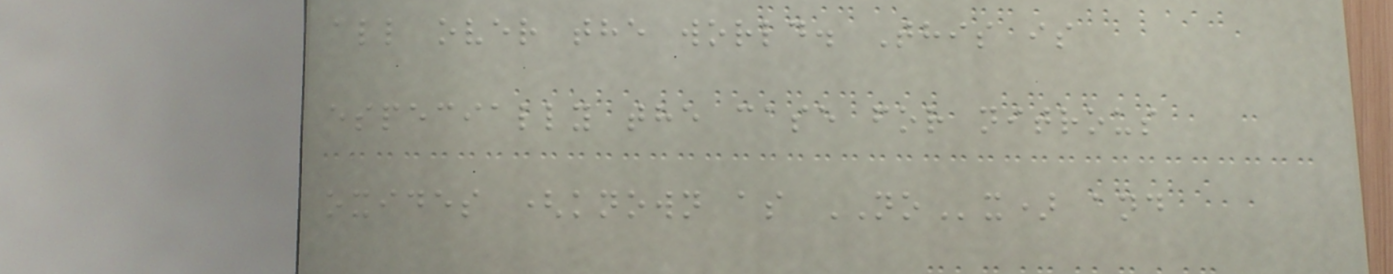all over the world. This is
especially the case for nitrous
oxides (known as NOx) and
